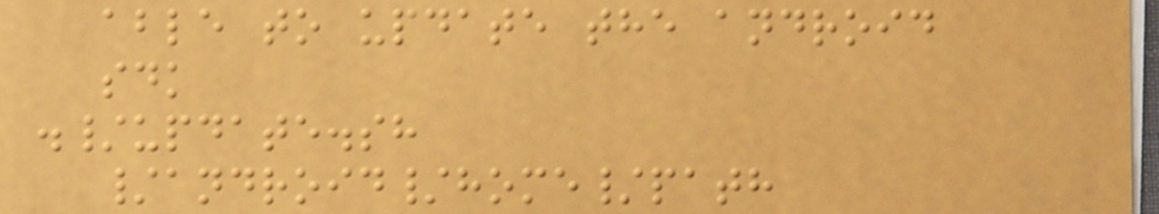able to update the android
sdk
./update.sh
/android/home/path
